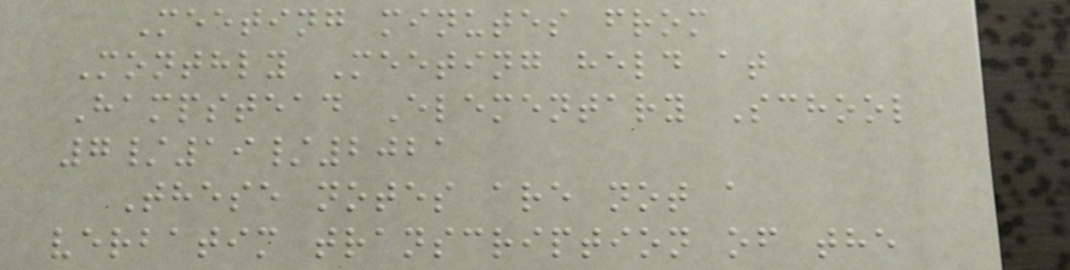Meeting minutes from
Monthly Meeting held at
Hampstead Elementary School
7/19/2021
These notes are not a
verbatim transcription of the
